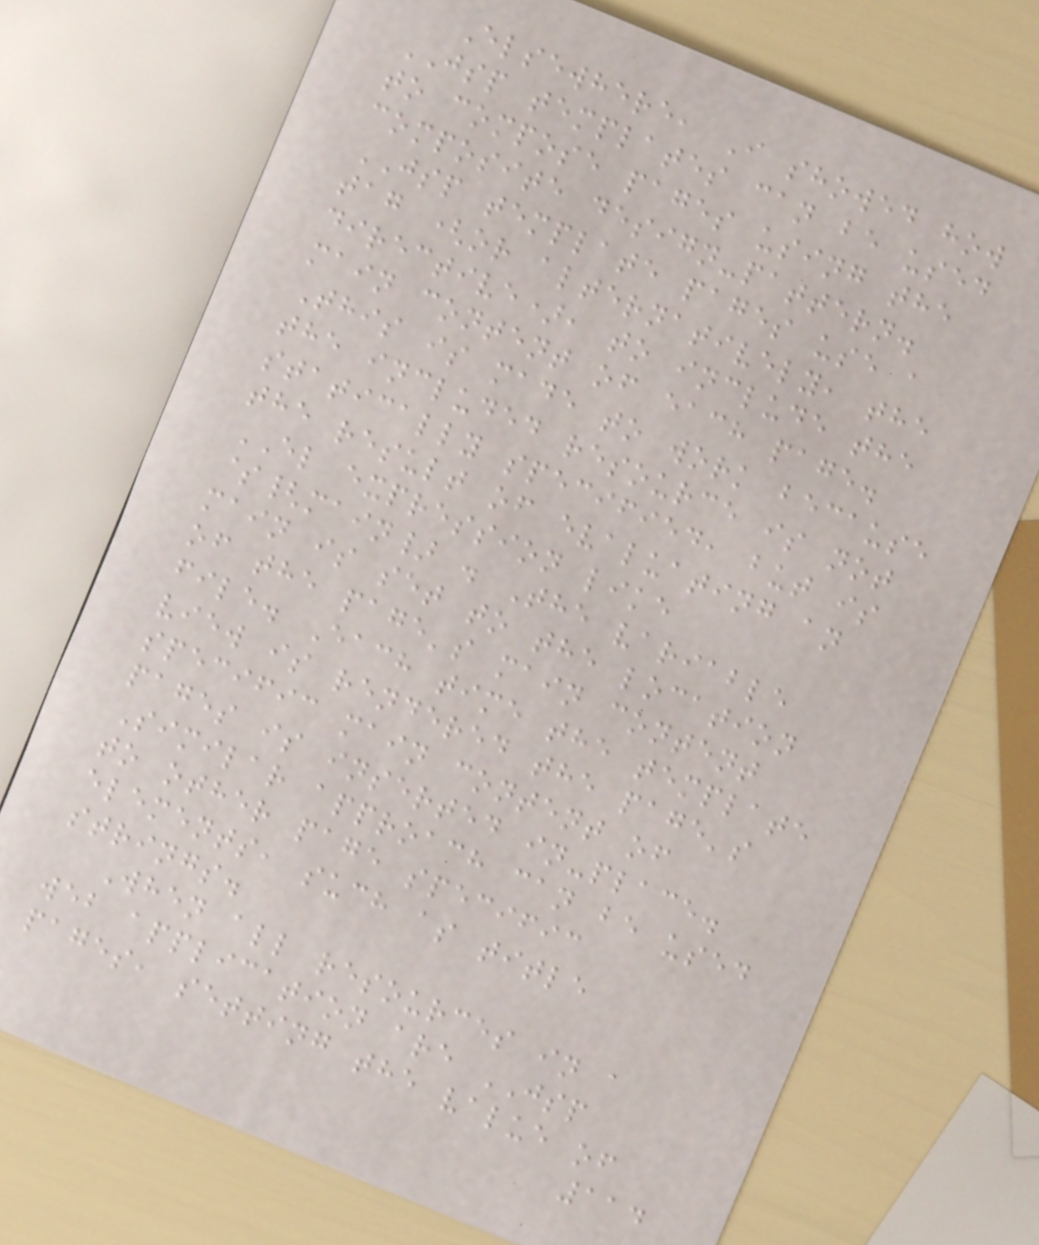Elsewhere, I showed how
JSP templates can be used
to compose pages using the
composite design-pattern.
JSP template pages use a
tag (or alternatively, the
directive), to include the
main content of each page.
This is made to work because
the included resource is not
statically specified, but is
the result of evaluating an
EL expression like
${main} . The variable
main is set to the location
of the page's main content
file. Each time the template
view is rendered the page's
specific main content of
pages is inserted in-place.
Similar approach can be used
to other page specific
elements, such as title
strings.
When all resources in a
web application are JSP
pages, setting the value of
114
